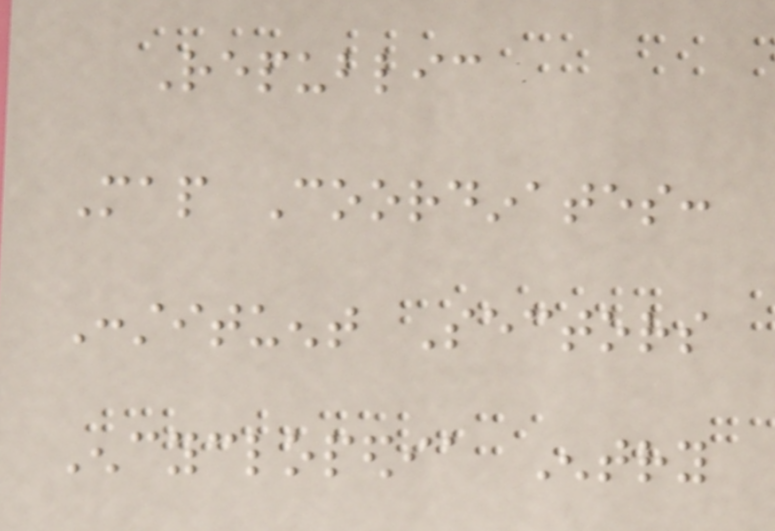Republic
Map Coordinates:
Constituent Sectors
Encyclopedia Entry
